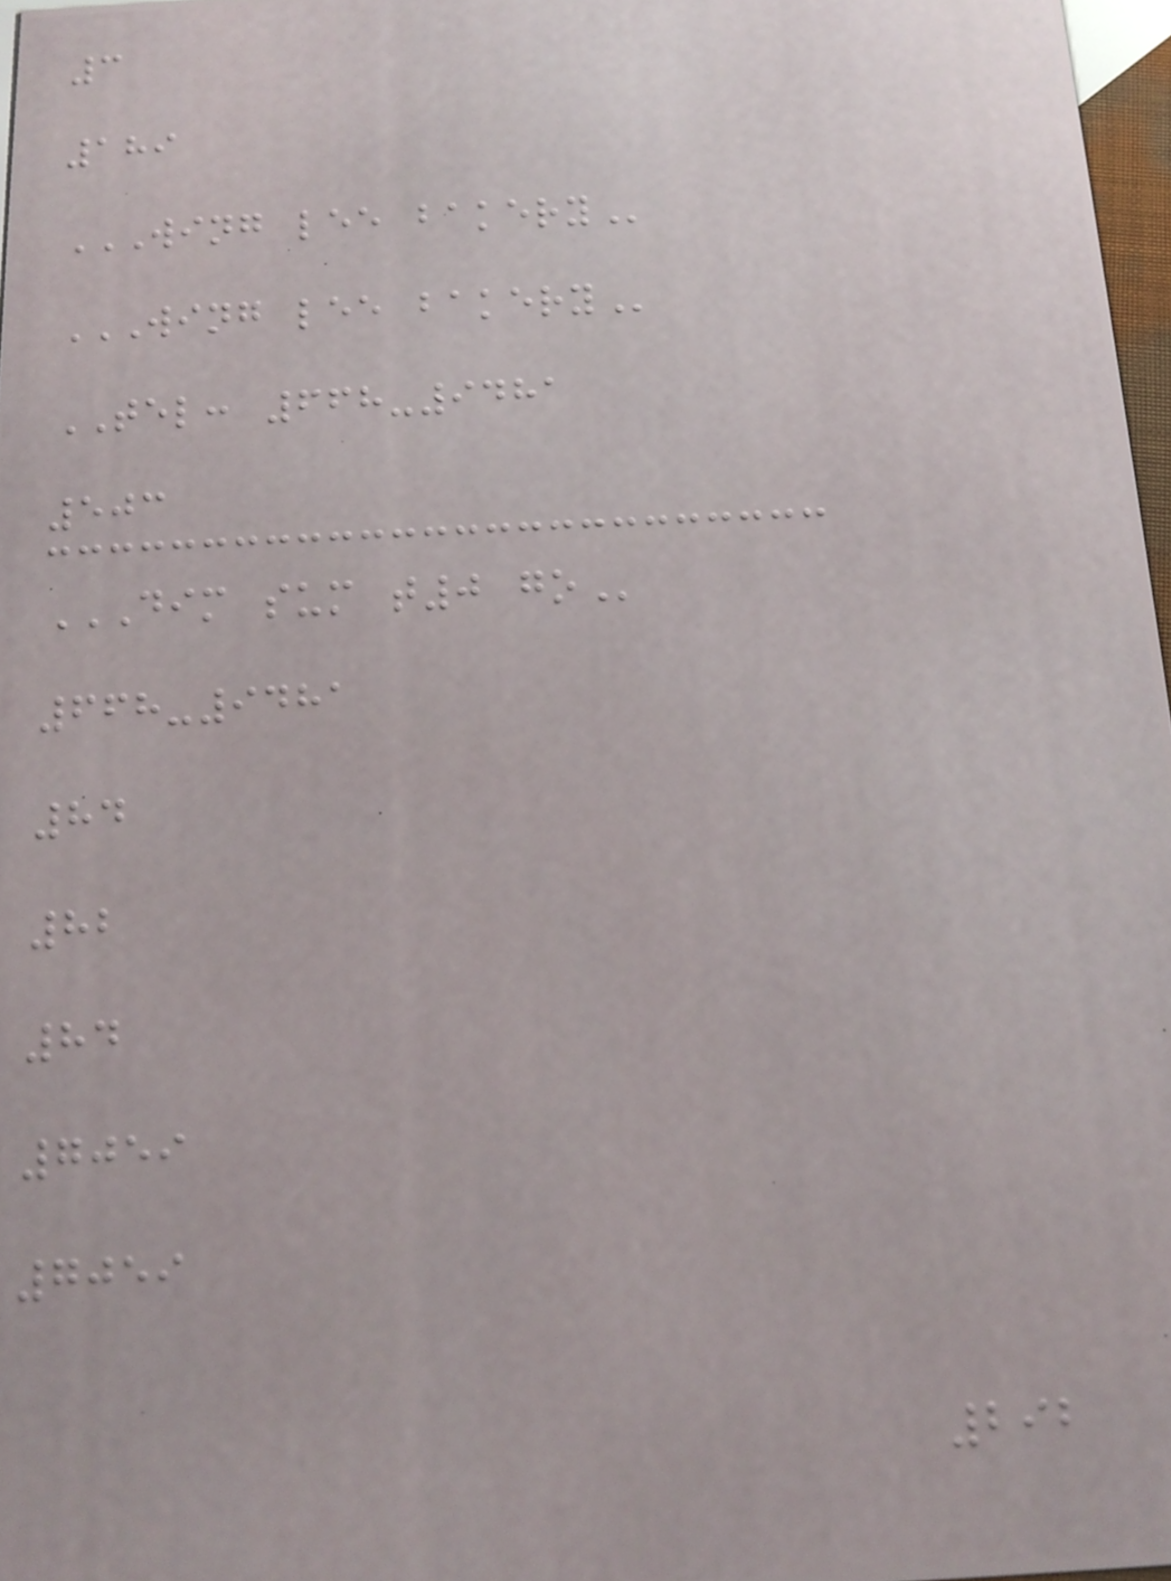3
189
WING LEE BAKERY
WING LEE BAKERY
TEL: 668-9481
503
DIM SUM T0 GO
668-9481
84
82
84
7059
7059
292
